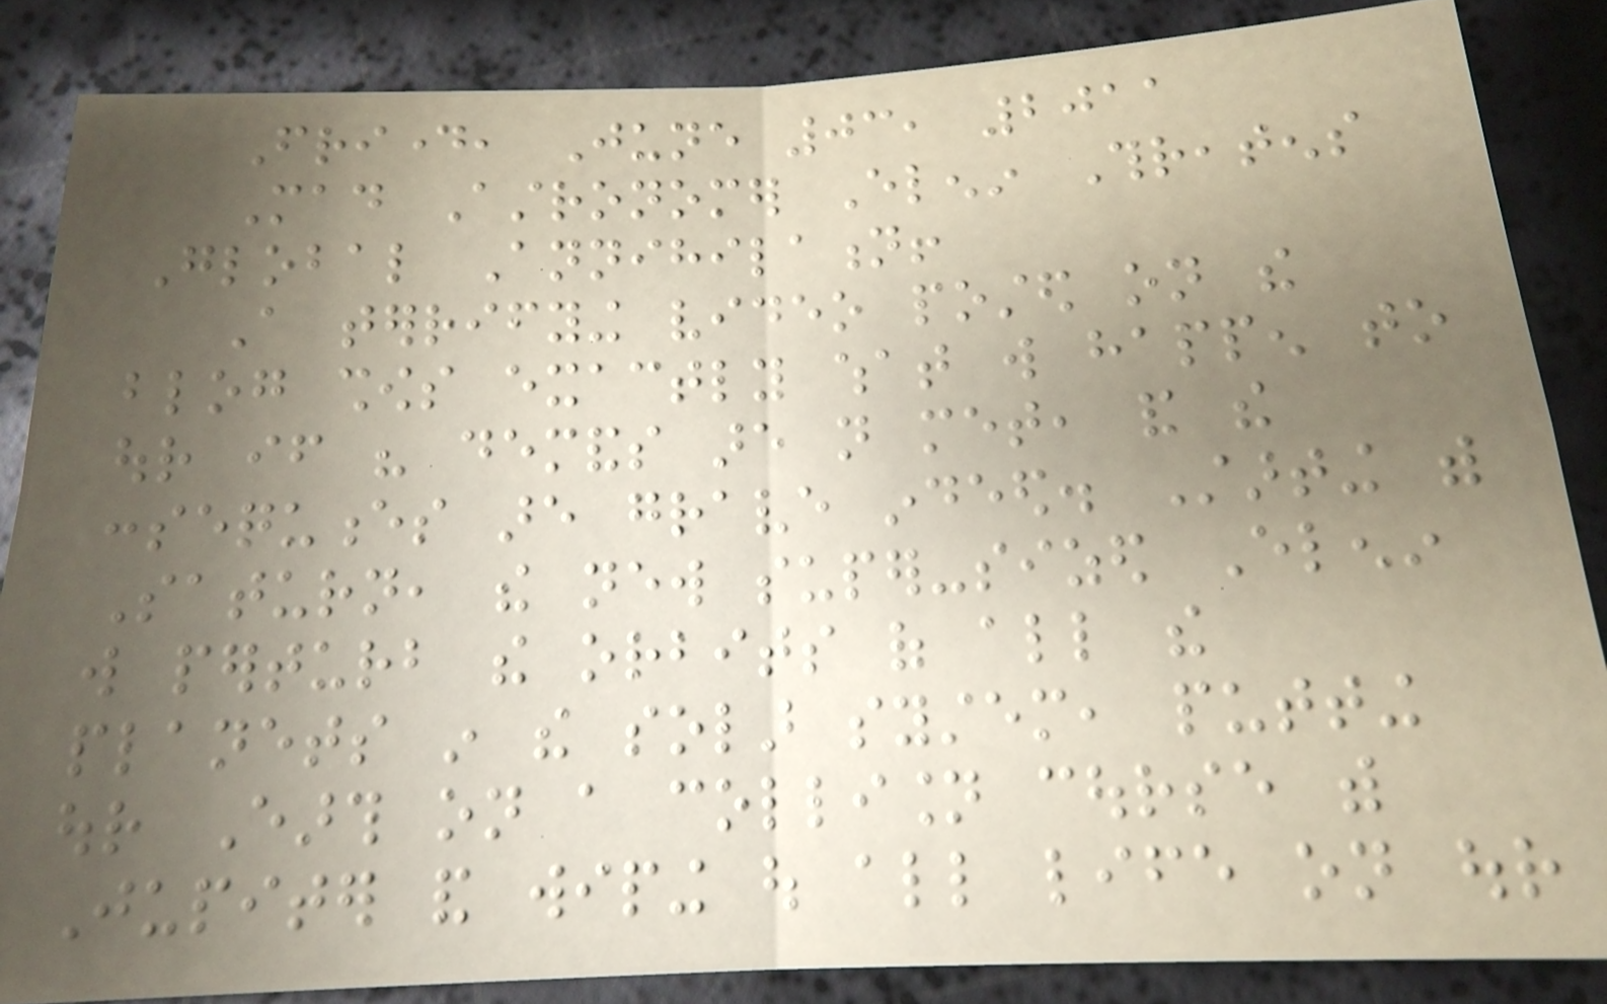Friday, June 03, 2011
Mad Astronomer Elenin Threatens
Global Annihilation!
A terrifying video posted on the
blog shows exactly what will happen to
our if his demands are not met, and the
consequences are grave indeed. Starting with
Saturn, the new super-sized Elenin
will perturb the orbits of all the
planets in the solar system, putting
our Earth on a collision course with
Jupiter and wiping out all life on our
